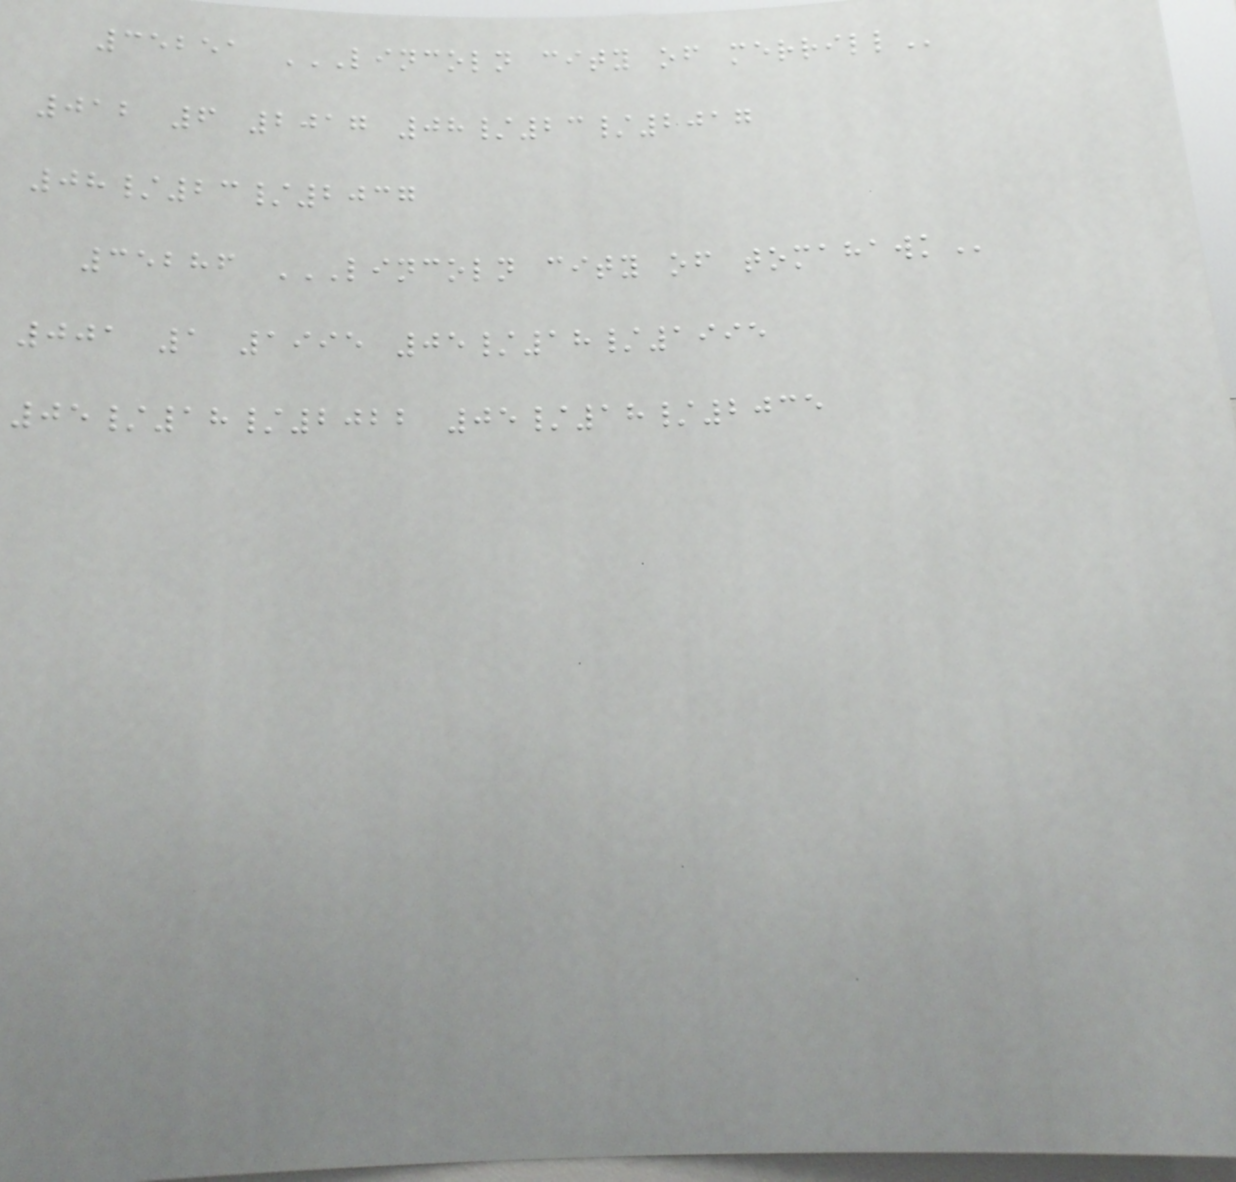35251 LINCOLN CITY OF MERRILL
012 6 2017 08/23/2017
08/23/2037
35286 LINCOLN CITY OF TOMAHAWK
001 1 1995 05/18/1995
05/18/2022 05/18/2035
